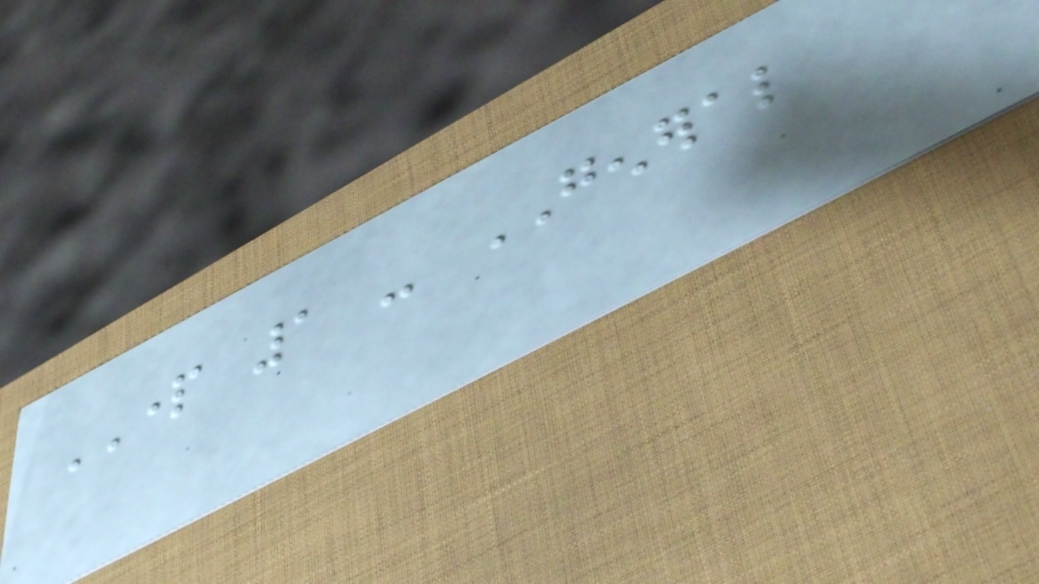PART 1 - GENERAL
